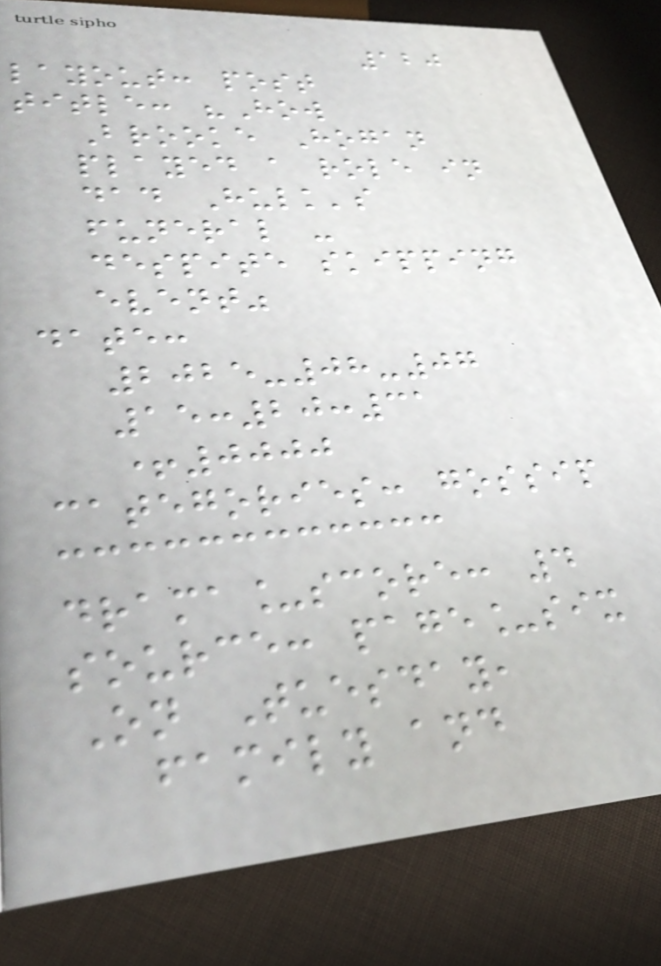120
layout: post
title: "How
Brooke Hogan
played a role in
dad Hulk's
funeral -
despite skipping
event"
date:
2025-08-07
15:20:31
+0000
categories: gossip
drama_score: 4
source: page_six
On Tuesday,
family and
